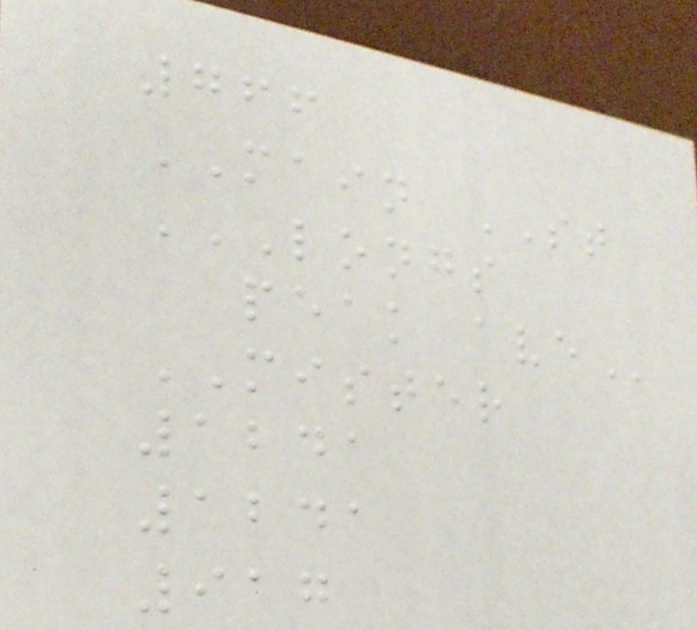766
MAIN ST
LONGS
PEAK AVE
MISTER
1241
1241
917
